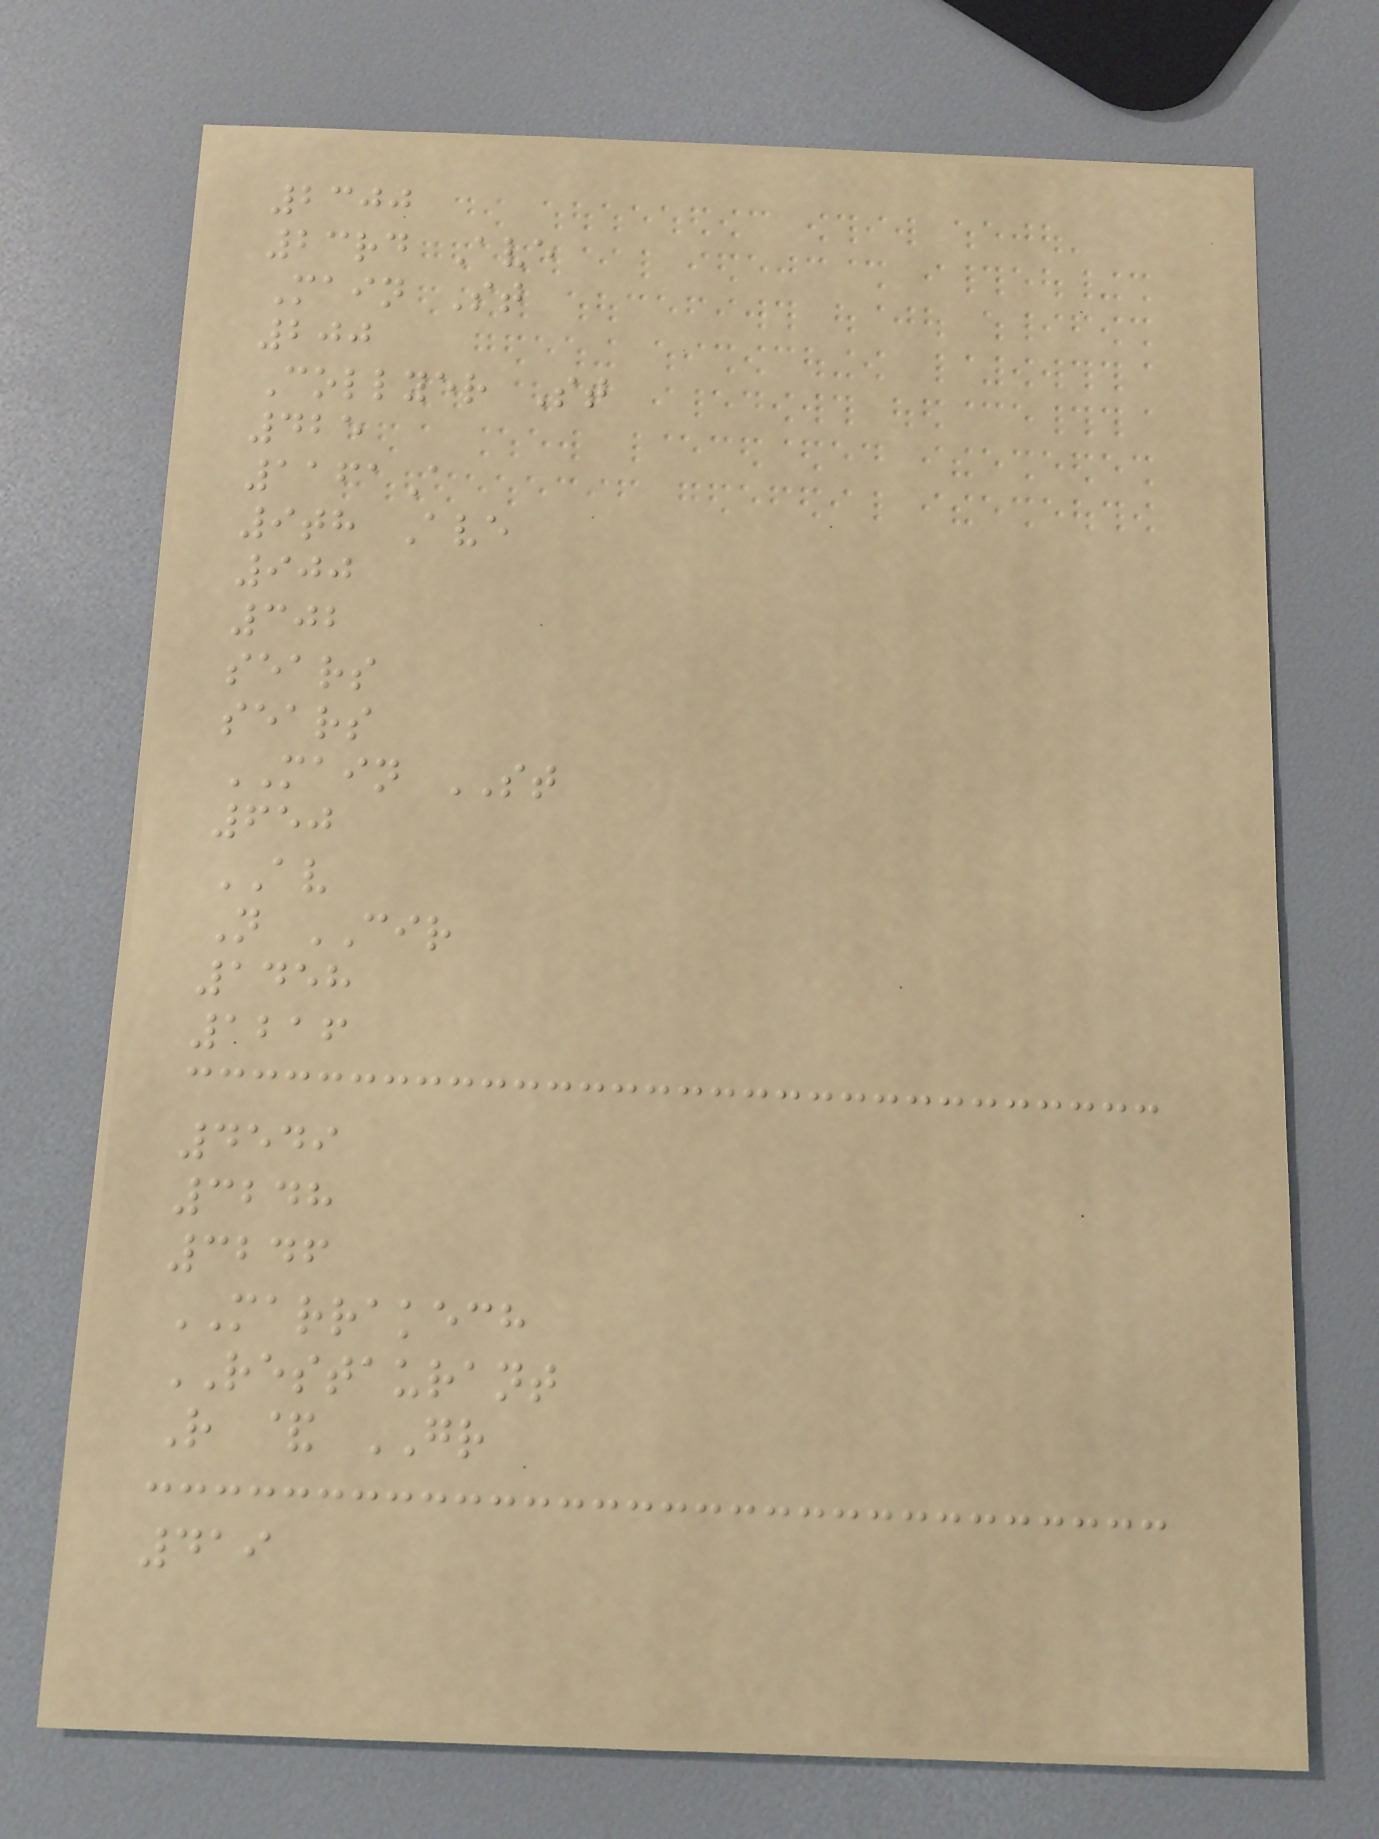2300
23rd Ave
Main St
200
Collyer St
425
1161A
9th Ave
900
302
sears
sears
MAIN ST
650
AV
N CIR
1458
1216
4549
3248
3246
MARRAKECH
RESTAURANT
R & GR
419
